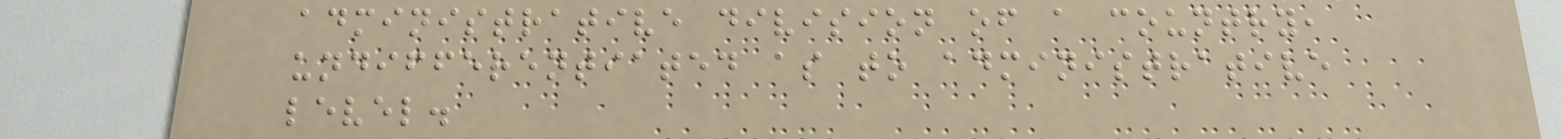administrative division of a country,
undifferentiated as to administrative
level.
